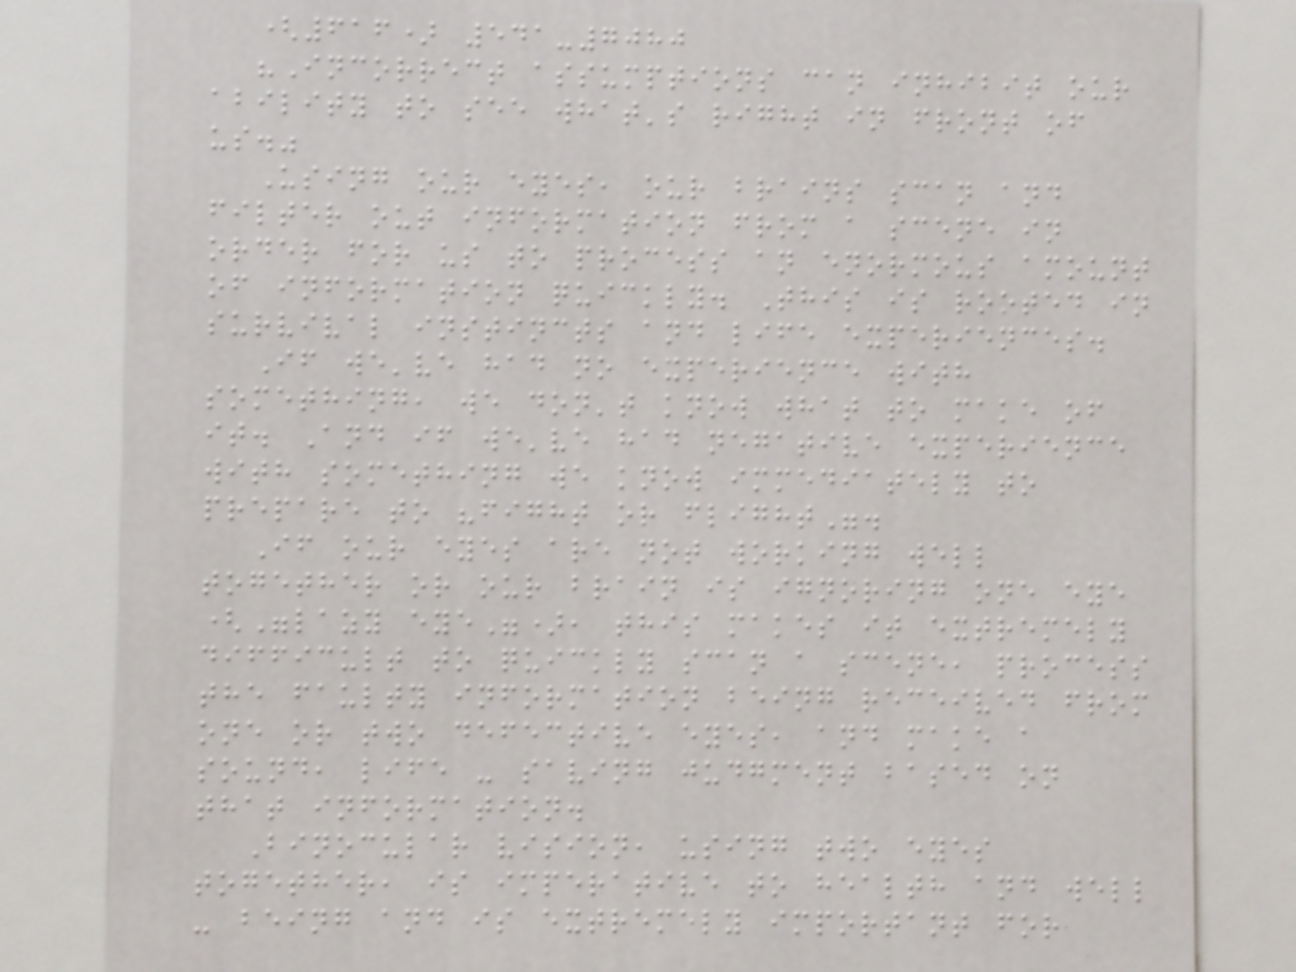(616) 541-7080
"Incorrect assumptions can inhibit our
ability to see what's right in front of
us."
Using our eyes, our brains scan and
filter out information from a scene in
order for us to process an enormous amount
of information quickly. This is rooted in
survival instincts and life experiences.
If we've had no experience with
something, we don't know what to make of
it. And if we've had negative experience
with something we know immediately to
prepare to "fight or flight".
If our eyes are not working well
together or our brain is ignoring one eye
("lazy eye"), this makes it extremely
difficult to quickly scan a scene, process
the faulty information being received from
one or two defective eyes, and make a
sound, life - saving judgment based on
that information.
Binocular vision, using two eyes
together, is imperative to health and well
- being and is extremely important for
